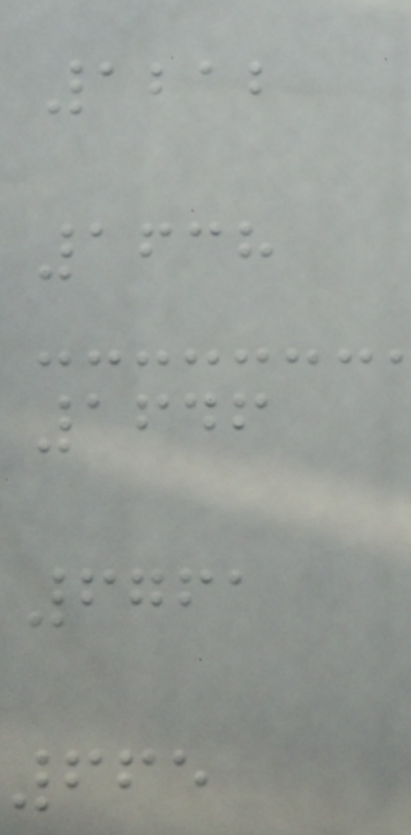1212
1638
1646
6761
665
